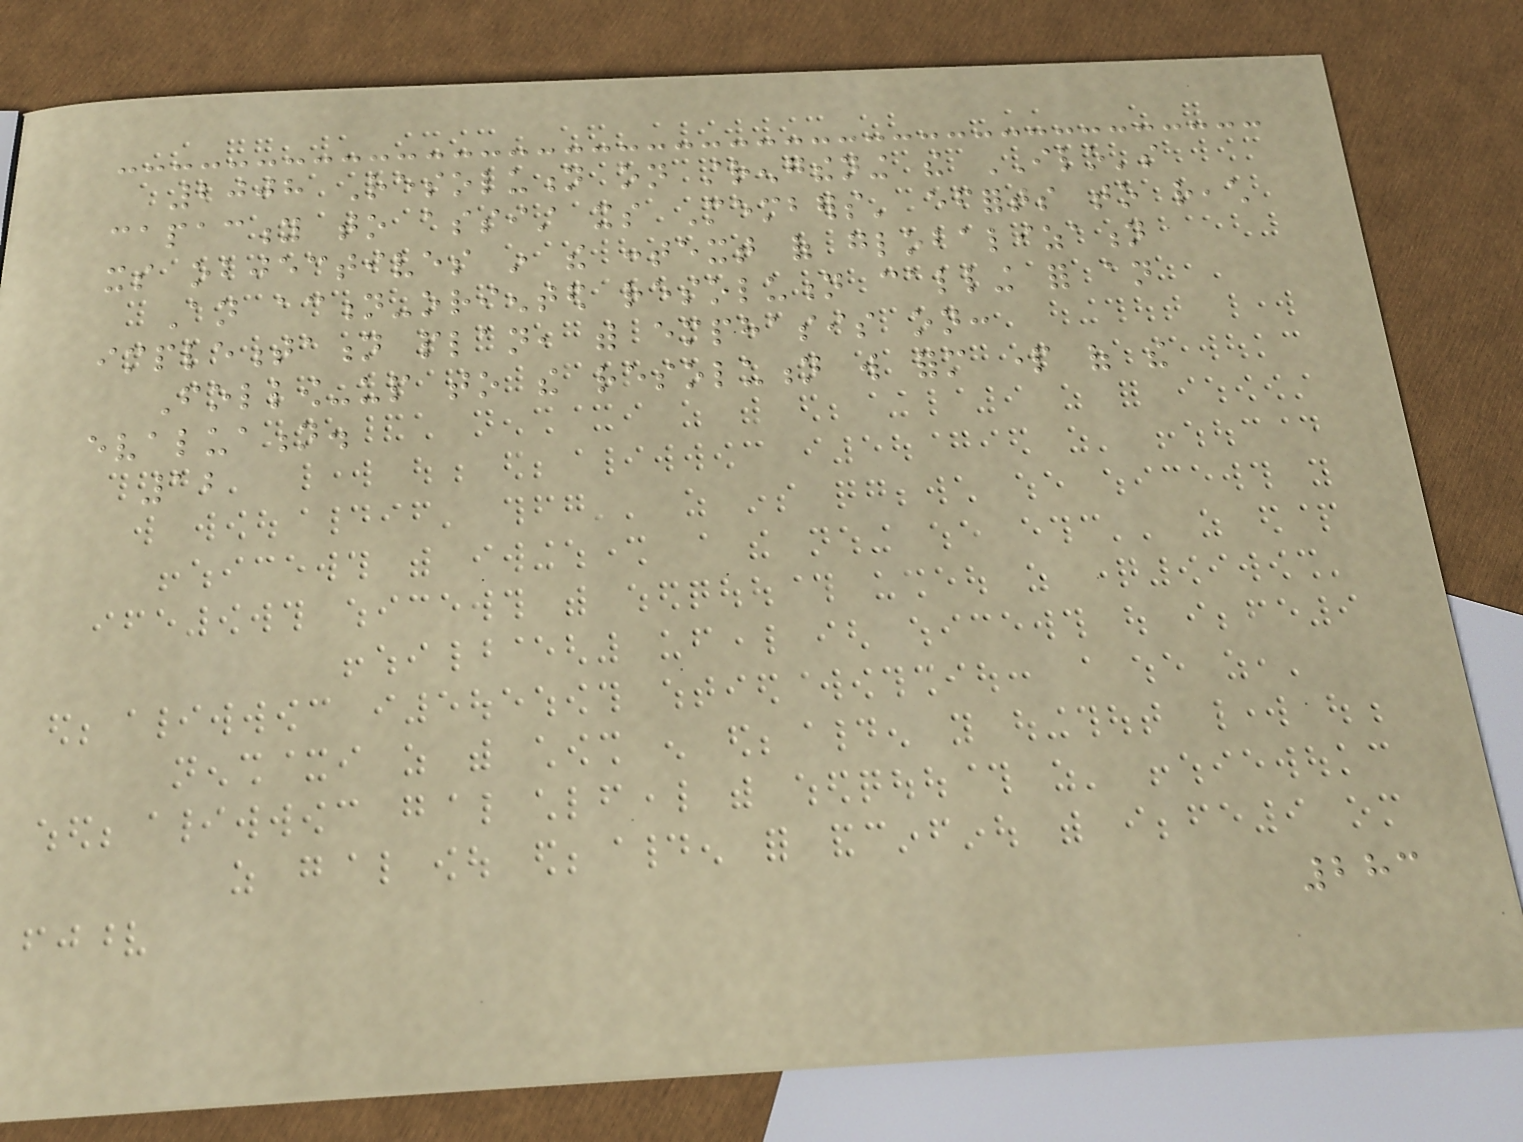2008 Resolution on strengthening the ILO's
capacity to assist its Members' efforts to reach
its objectives in the context of globalization
An action-oriented resolution calling for an
implementation plan, with emphasis on:
Follow-up to the resolution will form part of the
evaluation.
12
283
